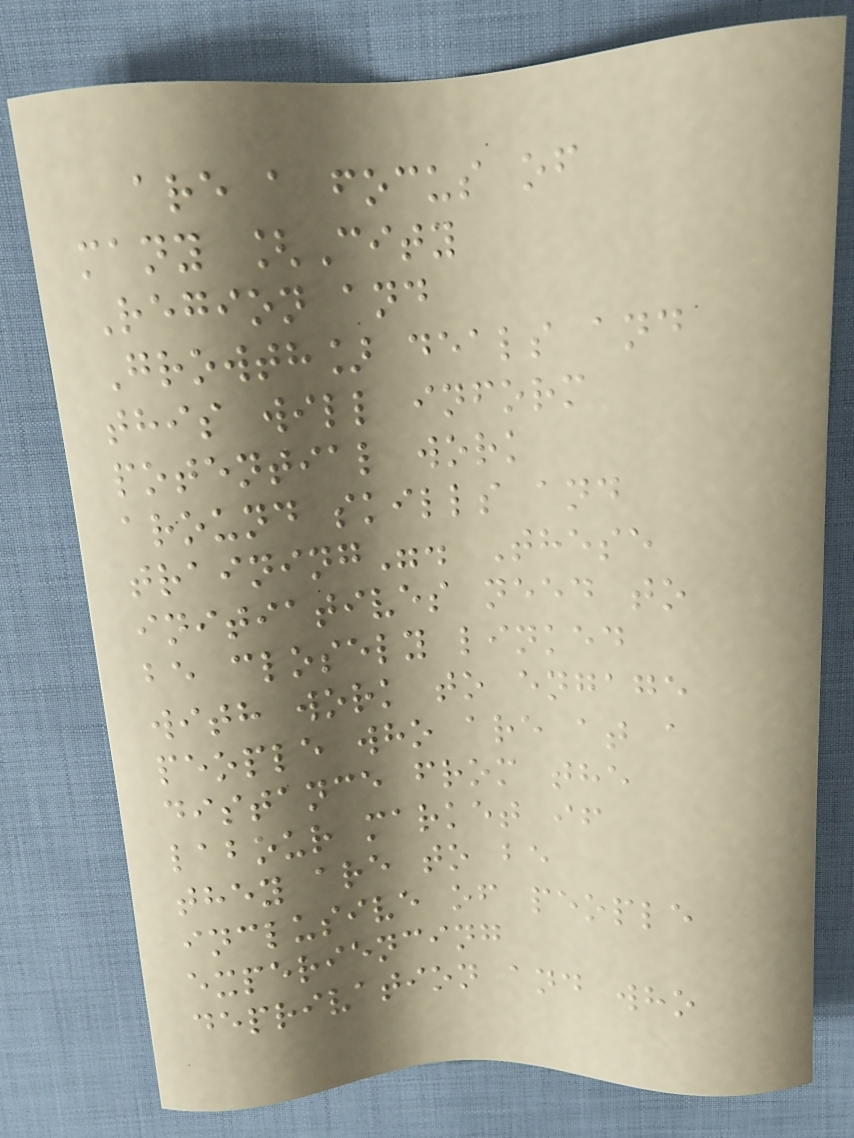are a focus of
many [City
Region and
Growth] deals and
this will inform
potential work
around skills and
training". These
initiatives need to
be closely linked
with work to engage
people who are at a
distance from the
labour market if
they are to be
inclusive of people
experiencing
deprivation and who
